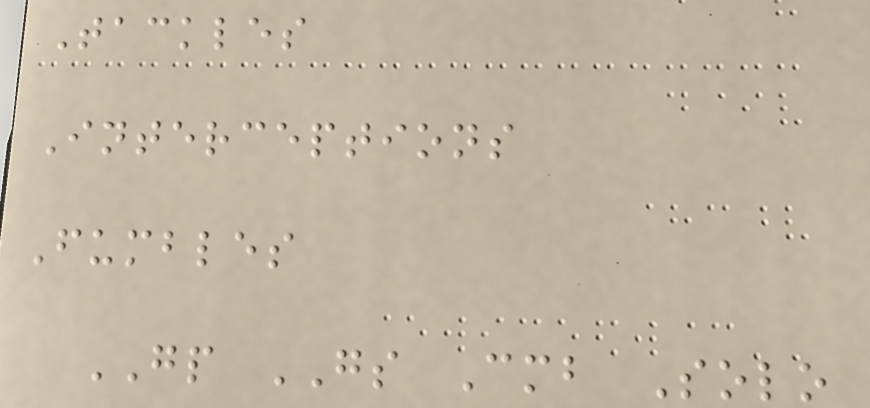Tackles
Interceptions
Fumbles
GP GS Cmb Solo
